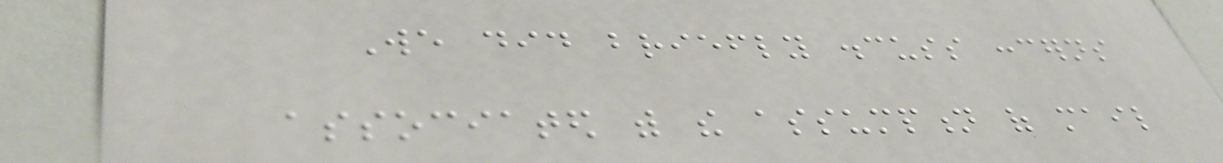We did briefly discuss concerns
associated with the assumption of mail
